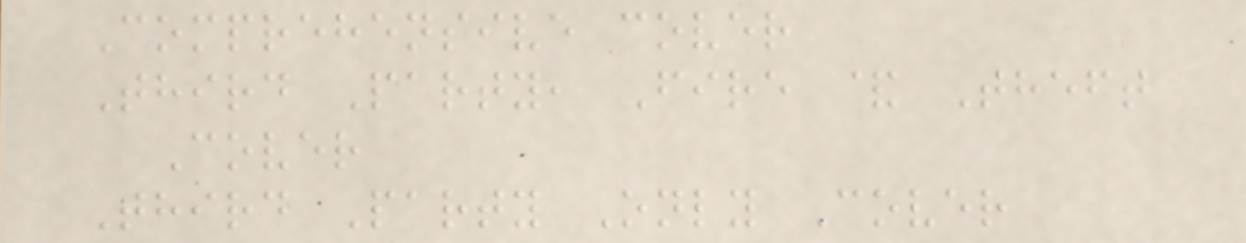Comprehensive cover
Third Party, Fire & Theft
Cover
Third Party Only Cover
